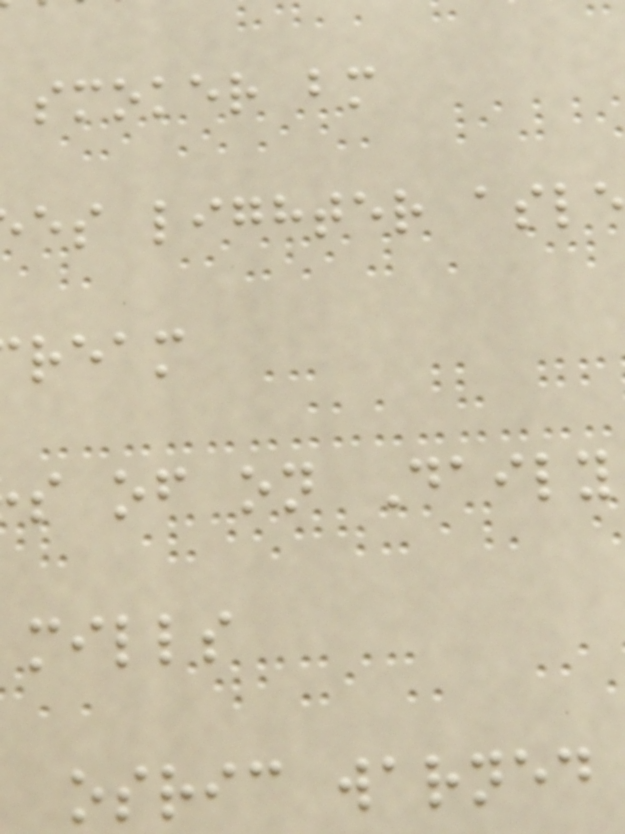smoker bm
es lighter asl
ream
s of on Daily
mills
osric warned
